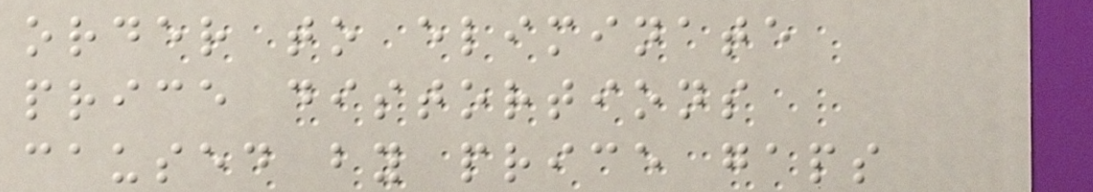order to eliminate
price distortions
caused by price gaps
